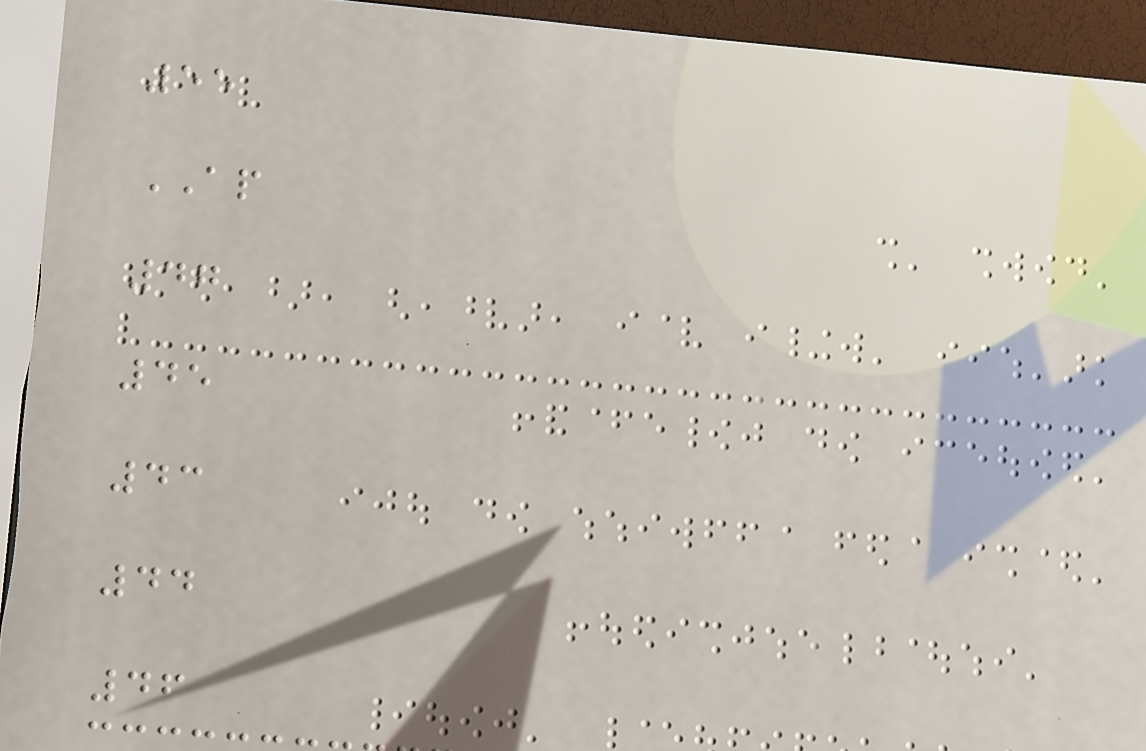55
AP
47
45
43
44
46
